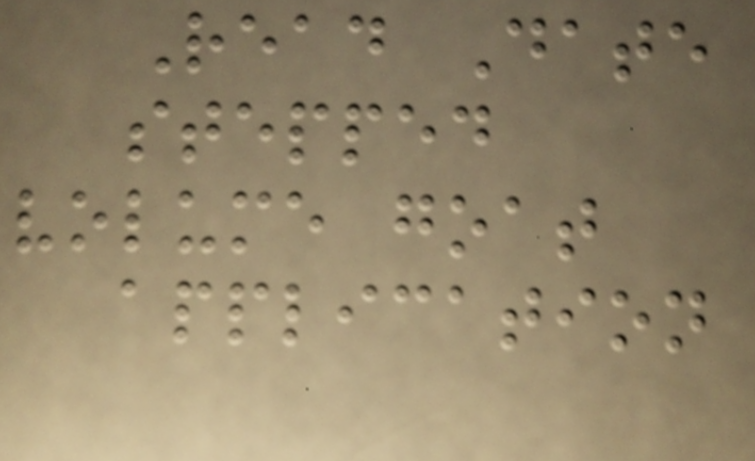Read Date
stepped
volume goat
application
